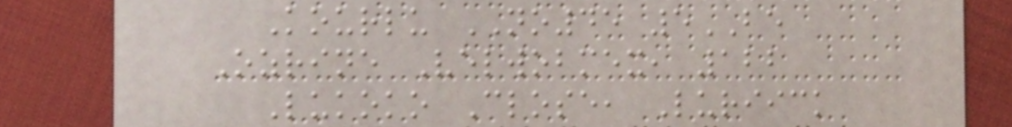Kourlu NO45 5BE
Ozrine Velwobmex, 122
Lukoko Close, Luriick
